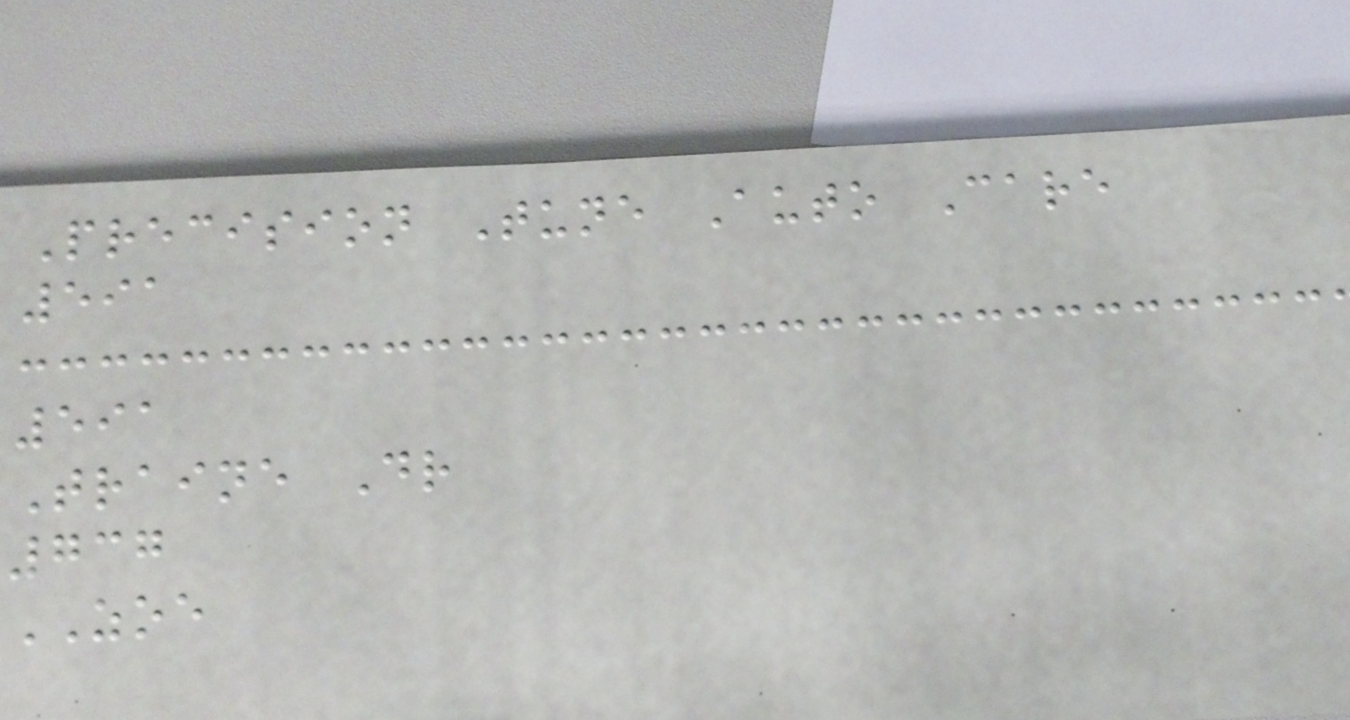Precision Tune Auto Care
591
591
Traine Dr
737
ZOE
